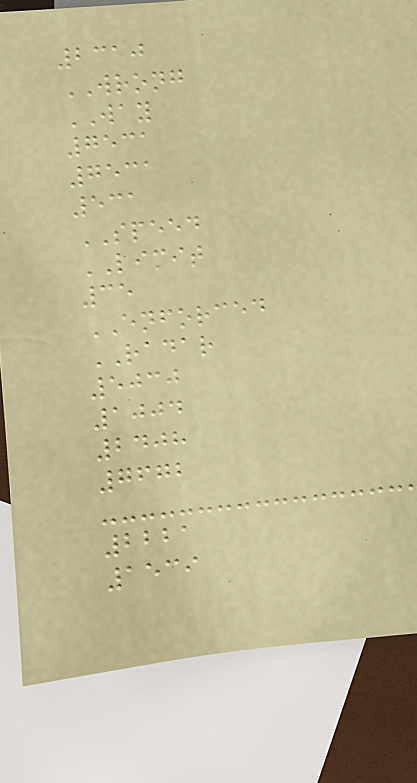2310
WRONG
WAY
7531
7531
531
SPEED
LIMIT
35
ENFORCED
RADAR
5030
1004
2408
7672
2221
1539
